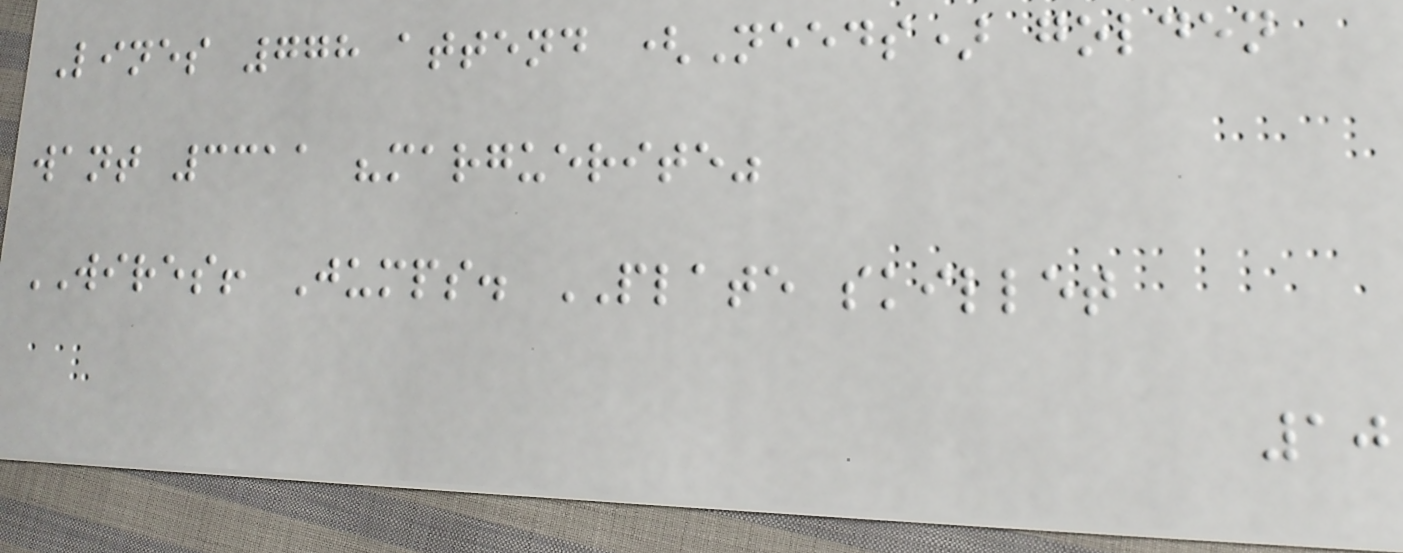Lines 778 attend (Needs) golden
want 3311 "marguerite"
WIRES! Jumps. PLATE skillet
10
